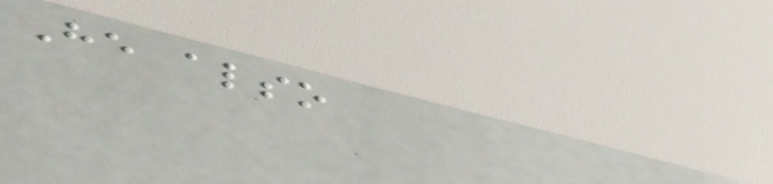He also
